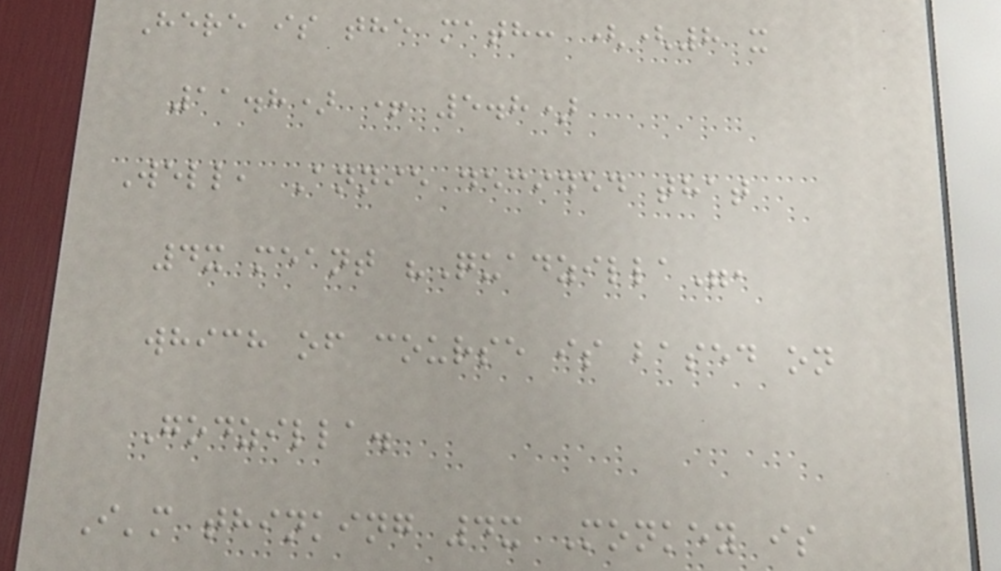Here is the math: ((8 x
11.8) + 5.8)
Well, Annie decided that
4x meant "Quadzilla",
which of course is based on
Godzilla.
I'm thinking 4x Monkey is
